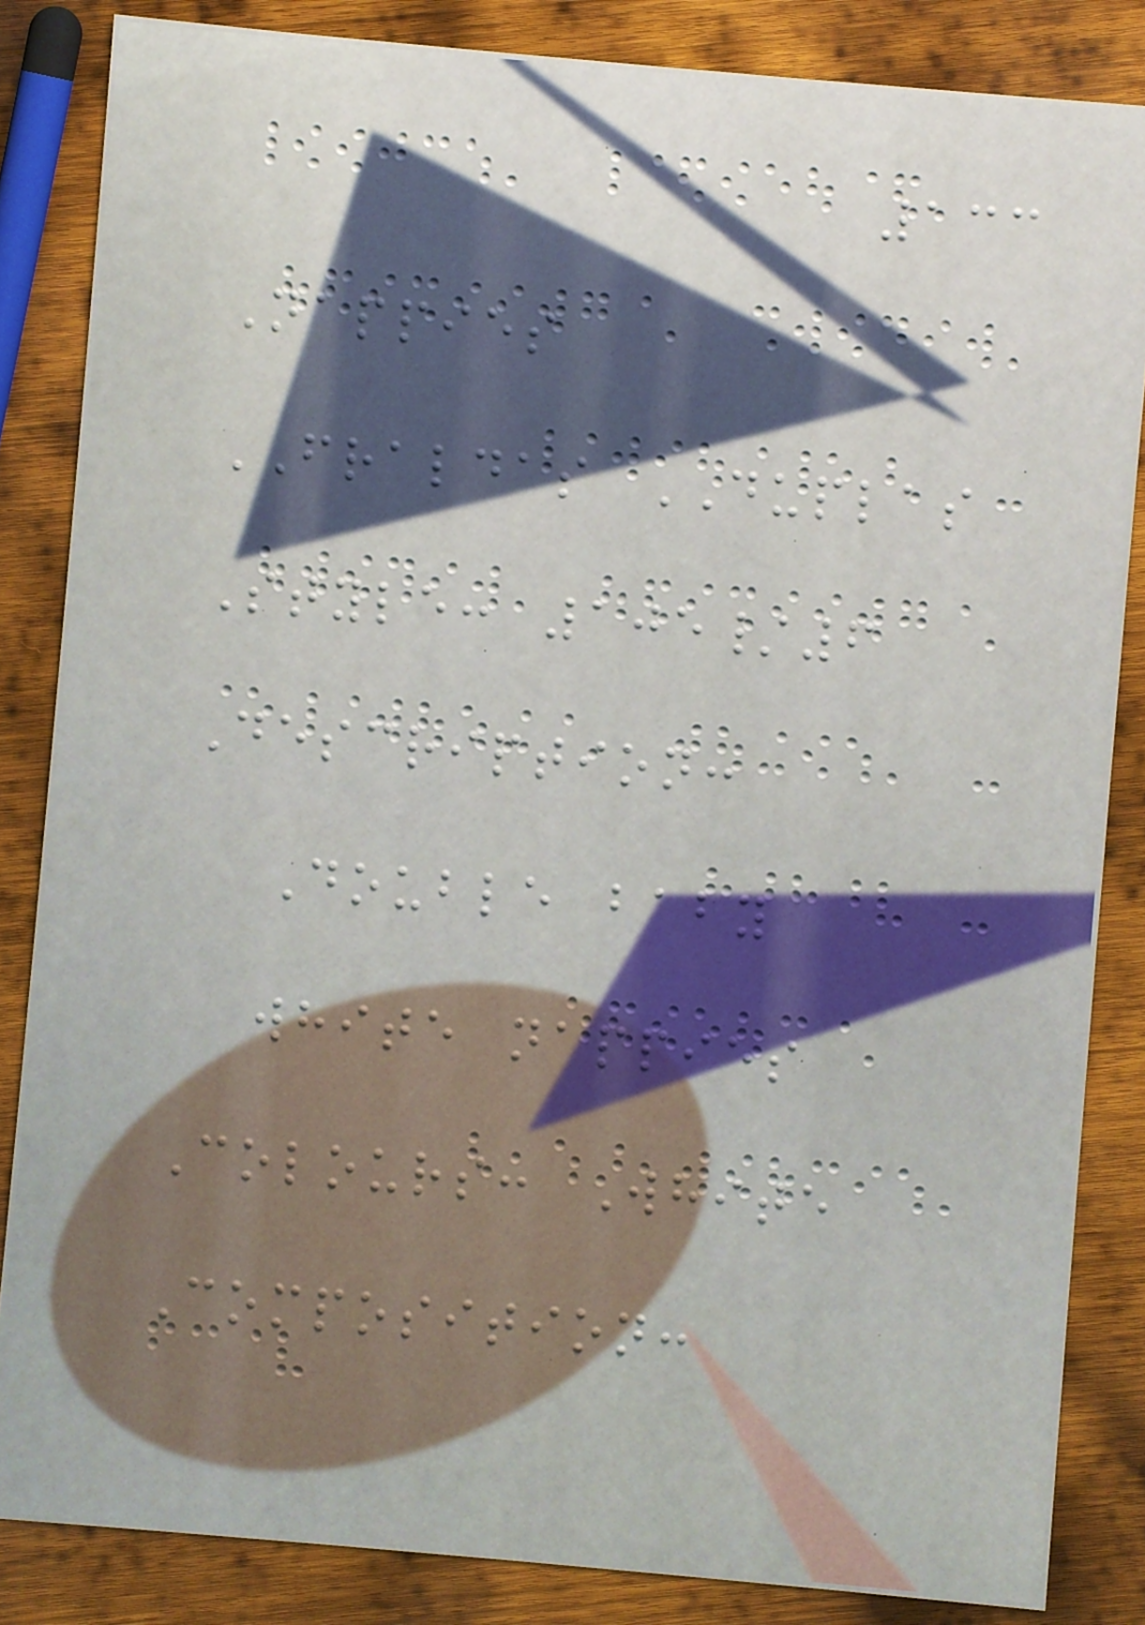133
Nappies
FRALDAS DUPLAS
Style: 105/6
Description:
Double baby
white nappies
Colours: White
Composition:
